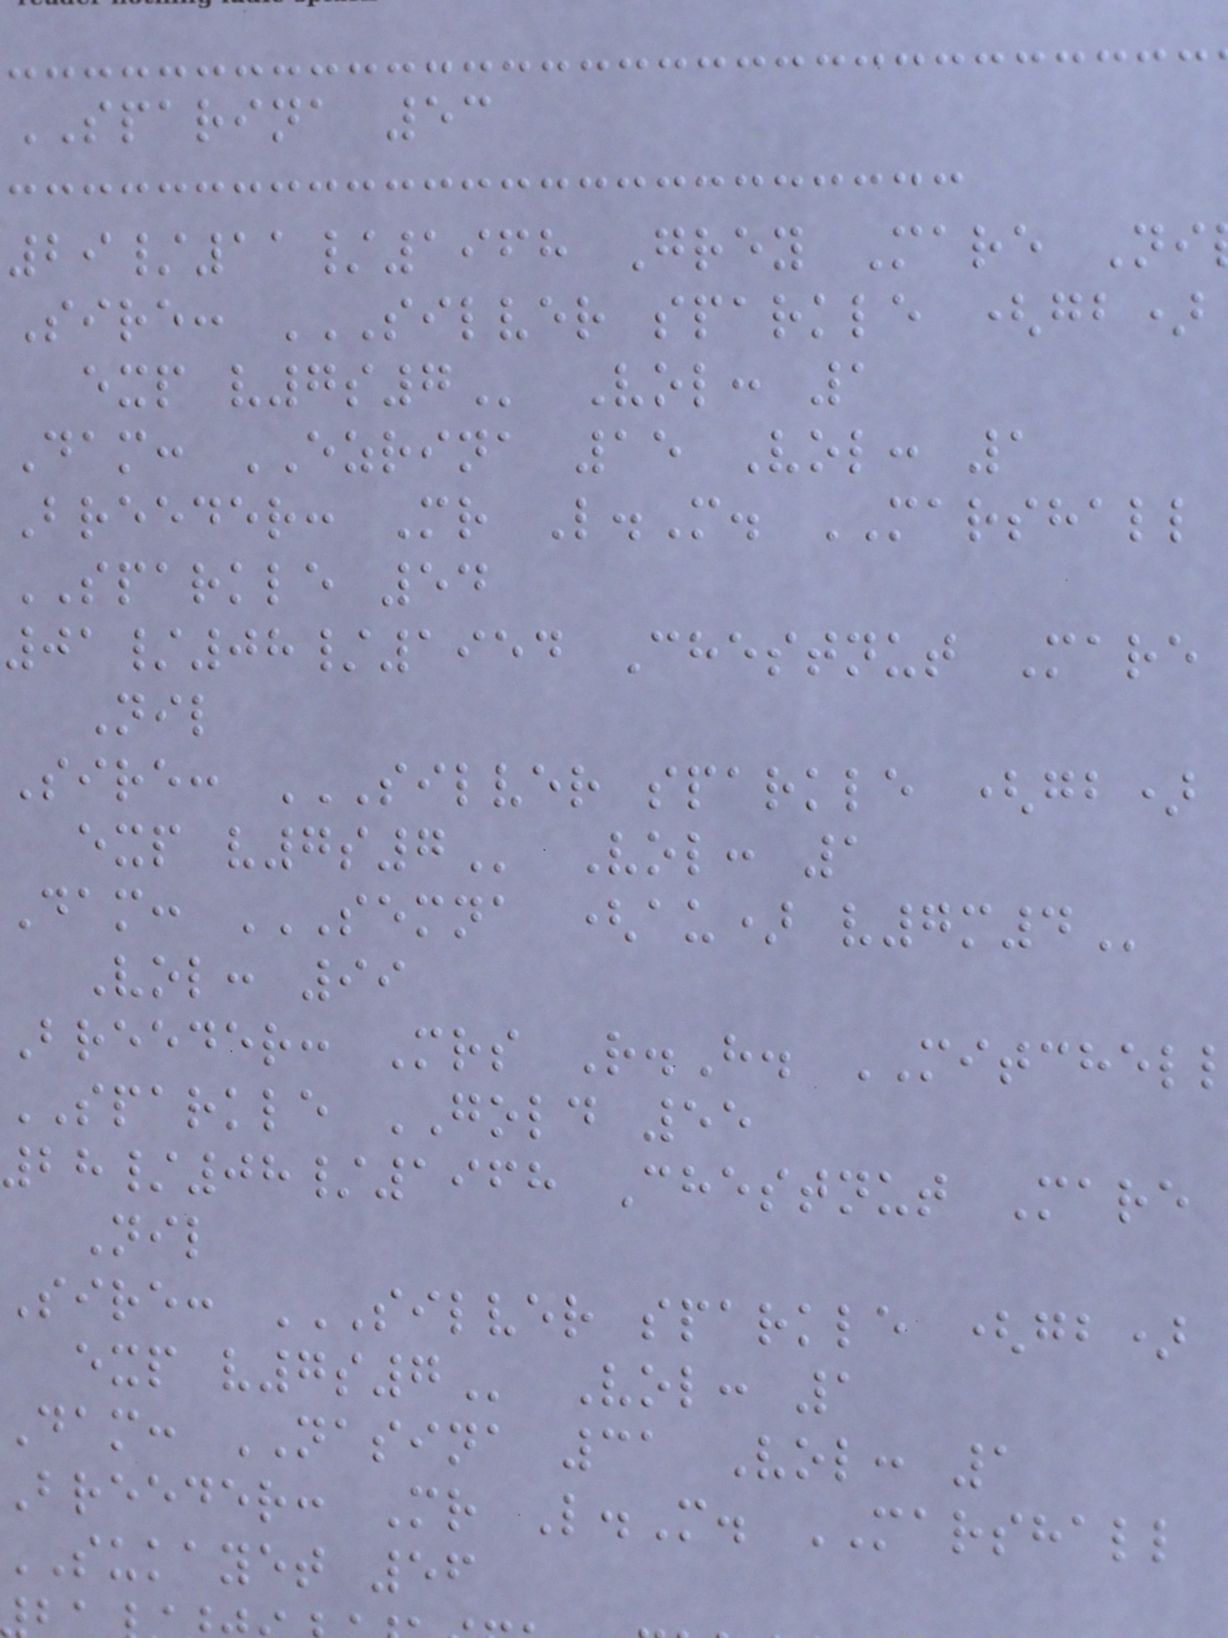SPARINA 53
29/11/1968 Grey Mare Ni
Sire: SILVER SPARKLE (GB)
Dam: EZRINA 15 Vol: 1
Breeder: Mr L.M. MARSHALL
SPARKLE 54
01/08/1954 Chestnut Mare
Nil
Sire: SILVER SPARKLE (GB)
Dam: SEMNA (AU) V7M4
Vol: 99
Breeder: Mrs R.H. MITCHEL
SPARKLE GOLD 55
28/08/1968 Chestnut Mare
Nil
Sire: SILVER SPARKLE (GB)
Dam: NASINA 31 Vol: 1
breeder: Mr L.M. MARSHALL
sukayet 56
